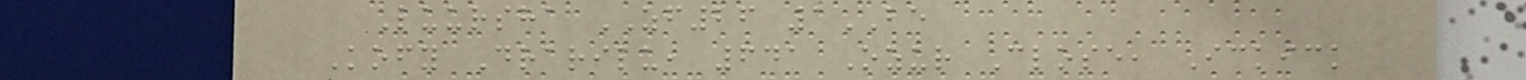Luursha ZF26 1BE
Kofy Drarilu, 641 Ozur Close, Ickick
